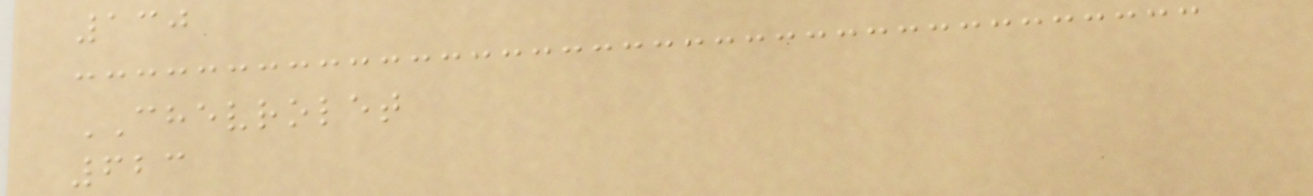130
CHEVROLET
623
